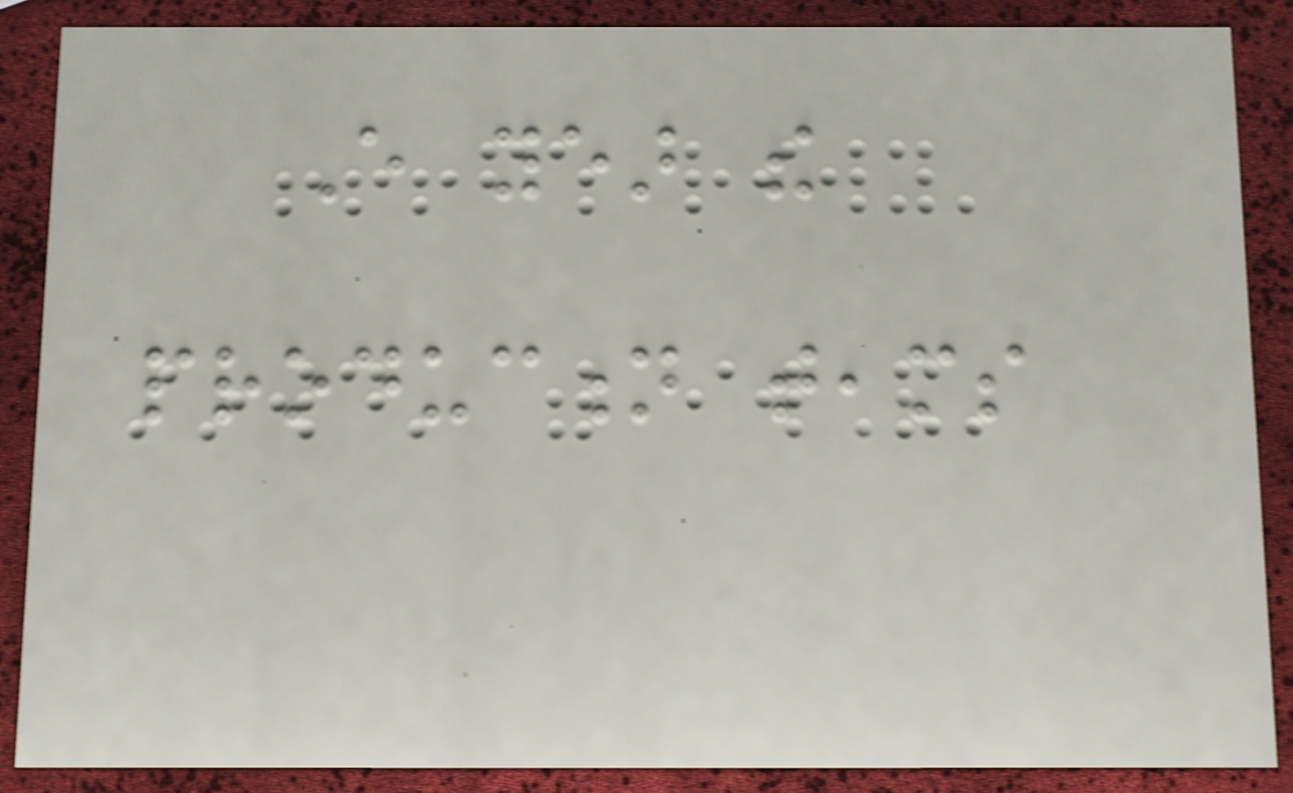Every year the
production teams
